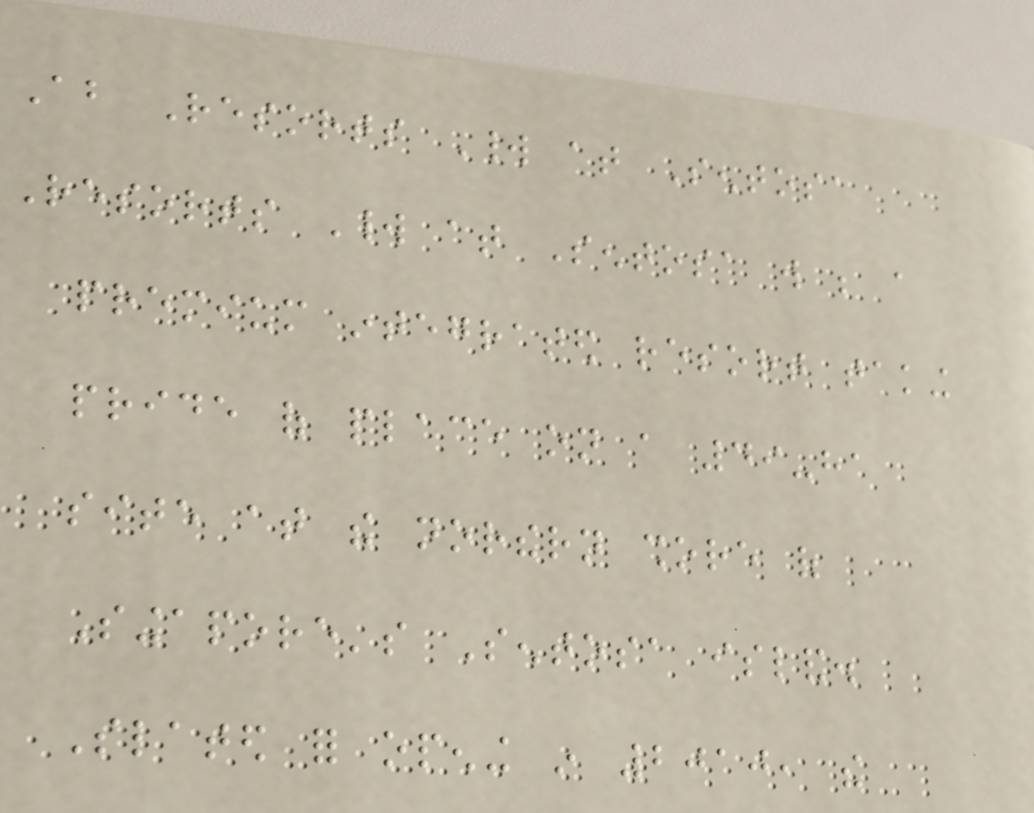About Resorts World at Sentosa
Resorts World at Sentosa will be a
premium integrated resort taking
pride of place on a 49-ha
site at the northern shore of
Singapore's Sentosa island.
Slated for opening in 2010, the
